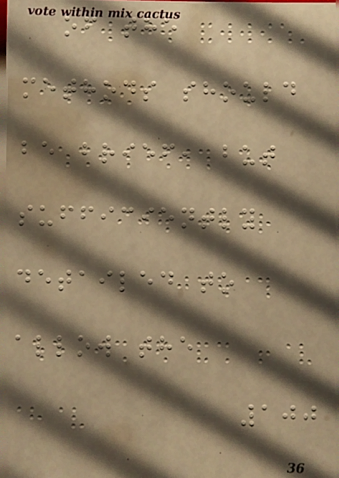of the
methods should
be brief, but
sufficiently
detailed to
allow the
100
